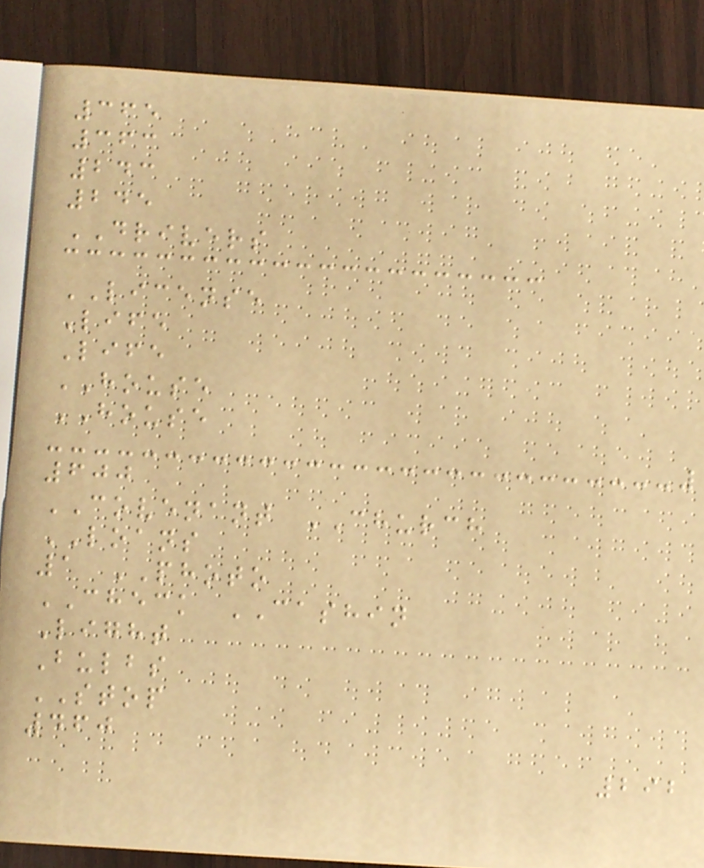365
363
243
245
DRIVERS
LICENSE
Life
Life
HOUSE
HOUSE
600
COVENANT CHURCH
LOANS
1 PHOTO
CHECK CASHIN
Light
Bulbs
STOP
460
292
